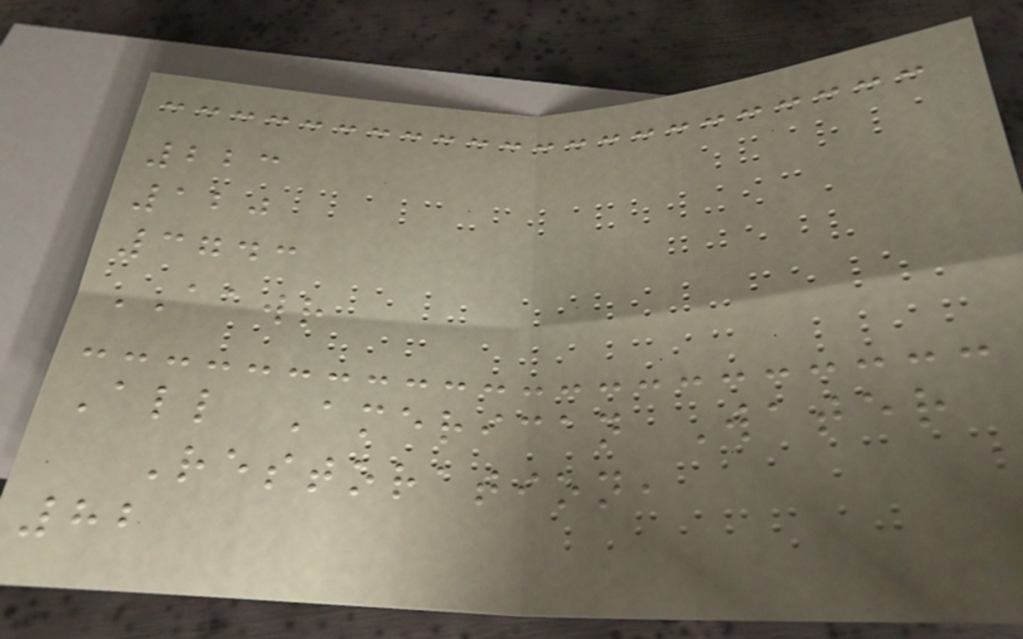223
120
3743
AAWR
All American Water
Restoration,
82
